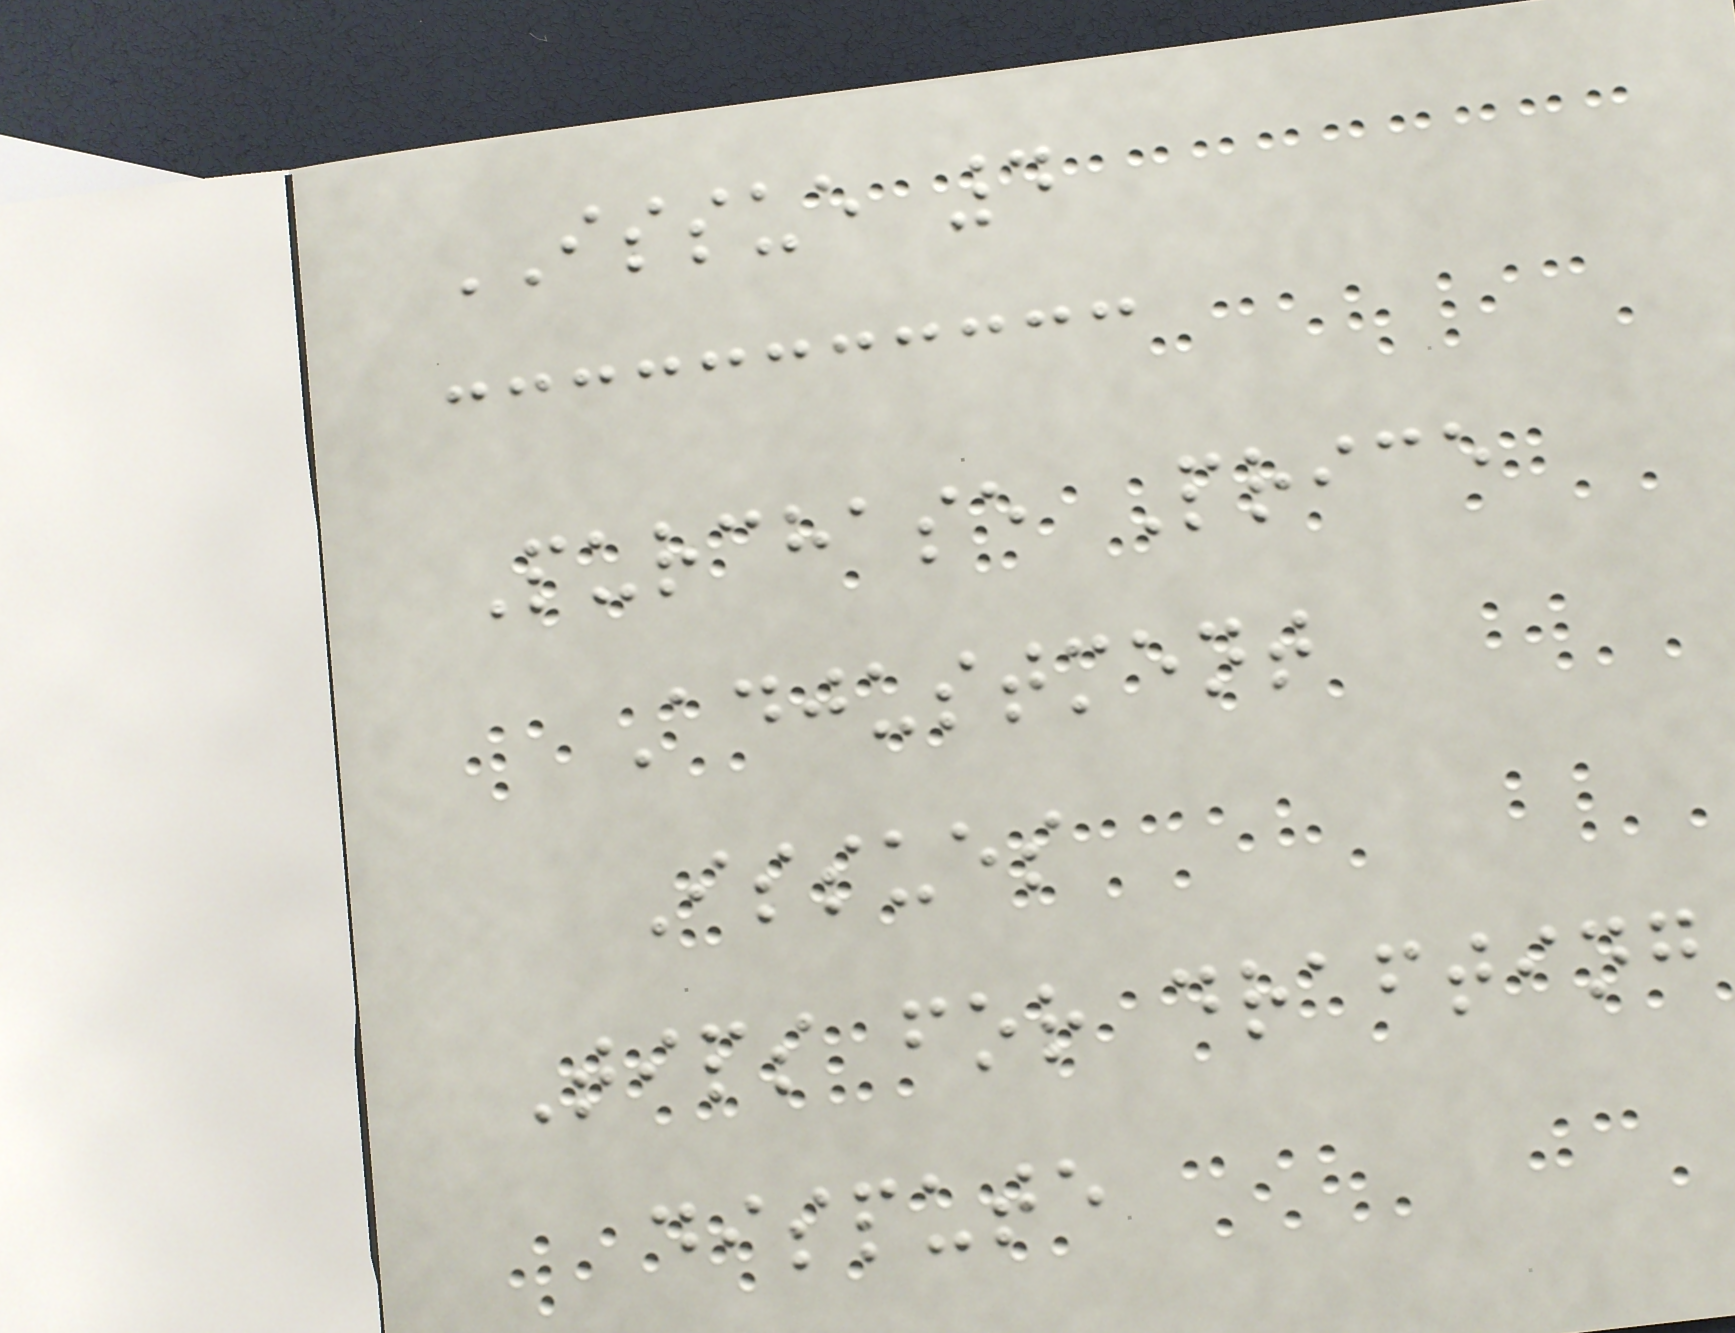ISSUE 4
Purchase Price
Adjustment
Issues
Tips for drafting
dispute
